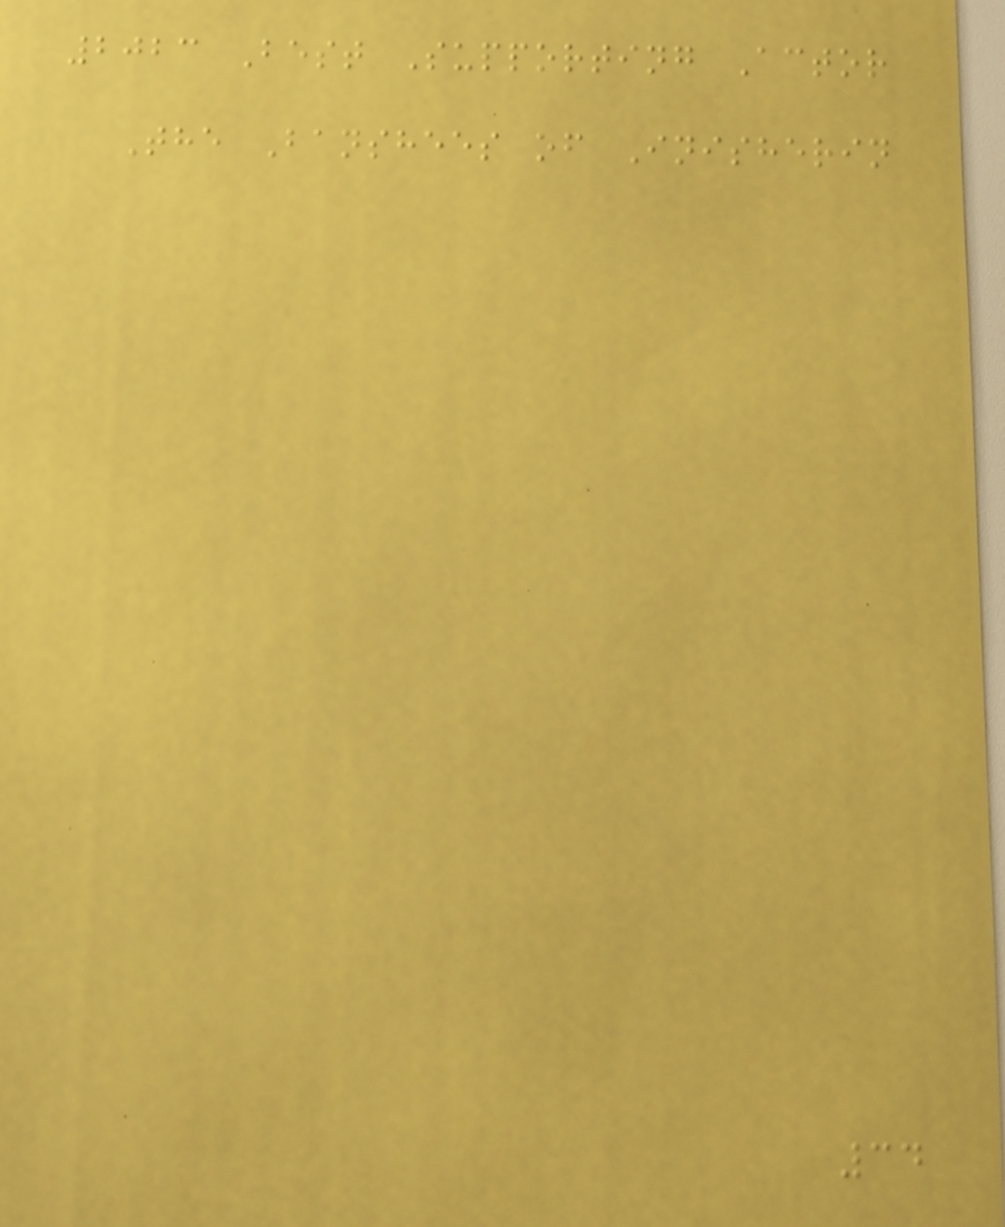2023 Best Supporting Actor
The Banshees of Inisherin
34
